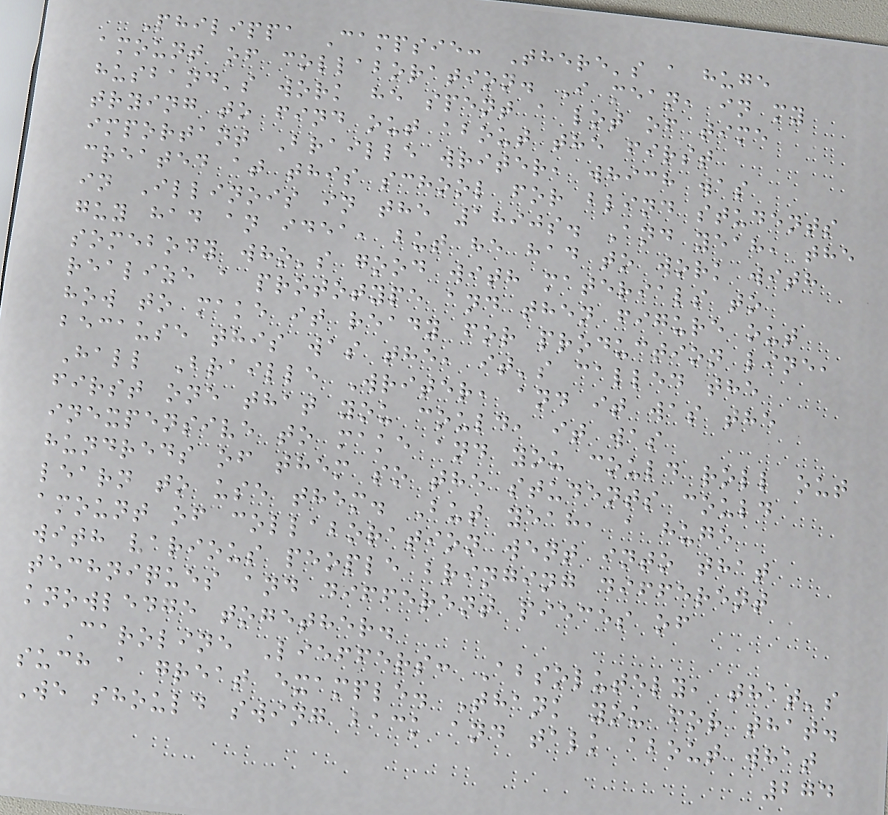Philippa Campsie: There's a huge
amount of collaboration. I mean, in my
husband's work he spent a lot of time
trying to find out about the first
important Braille writer, which was
created at this school for blind students
in Illinois in the 1890s. And yeah, the
guy had an idea, but he had to work with
somebody who's good with materials to
realize a prototype and then figure out
how to make it ready for production line,
because this was the, it's called the
Hall Braille Writer, and it was the
first one that you could, it was
inexpensive to make and you could roll out
hundreds of them so the students could
learn to use them. But yeah, a huge
amount of collaboration went into that
with various people bringing different
techniques and different pieces of
knowledge together.
Caroline Lieffers: Absolutely, that's
such a great example. Thank you for that.
We should swing back and talk about what
274
